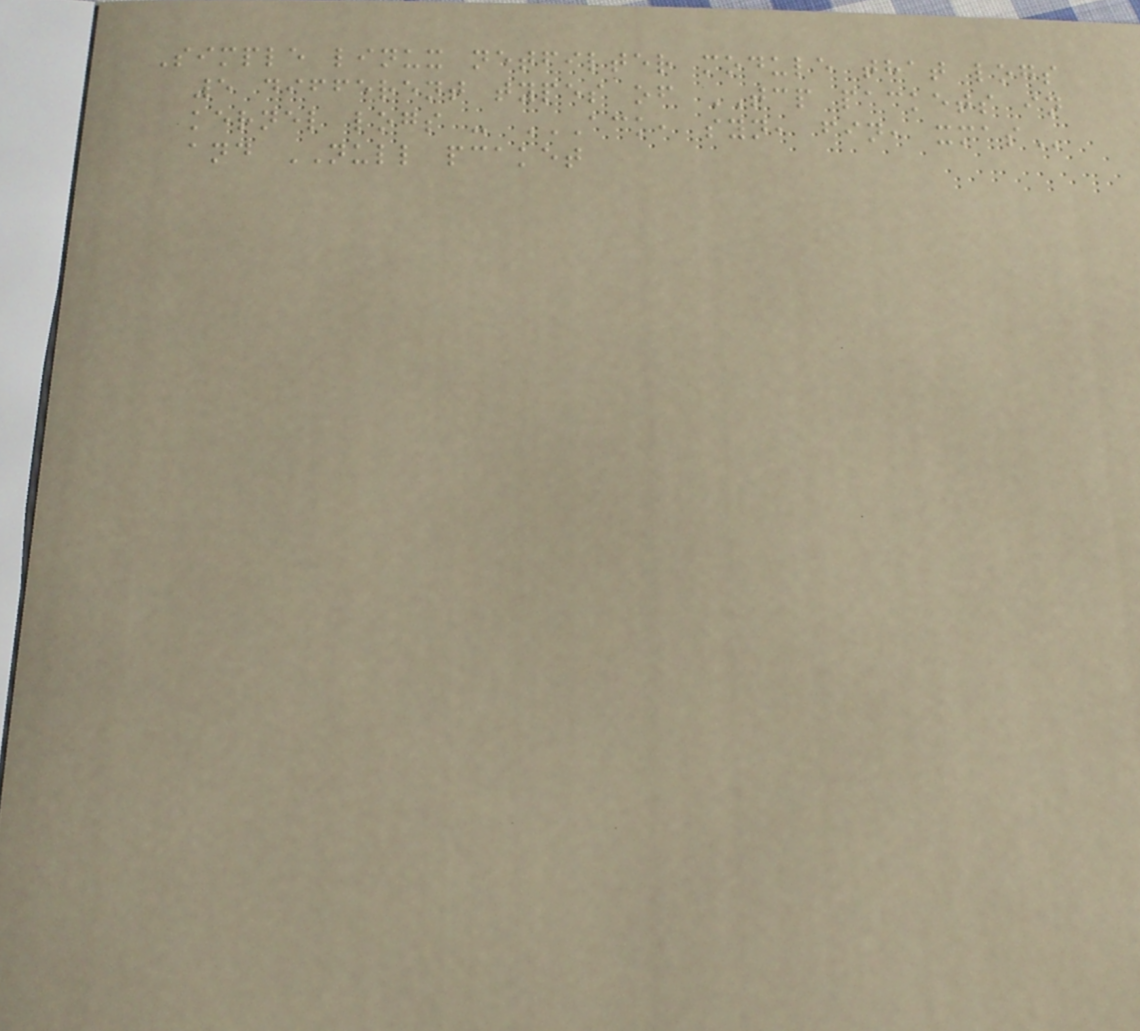Simple linux netfilter module that logs
5 different types of TCP packets in
kernel logs - ACK, SYN, FIN, XMAS
and NULL pcaket
